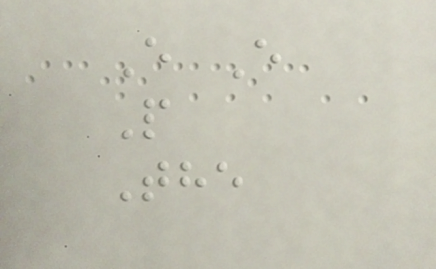E E
P
The
